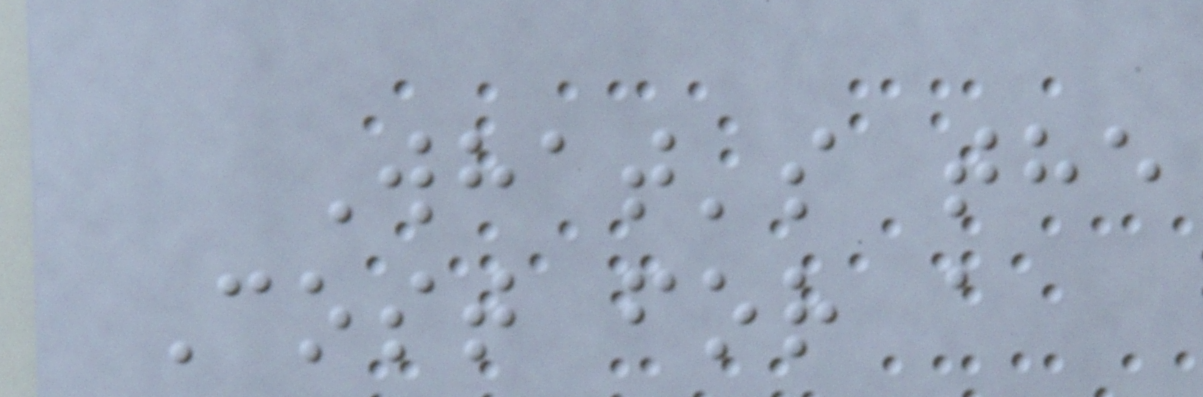What's the
Cost for a
